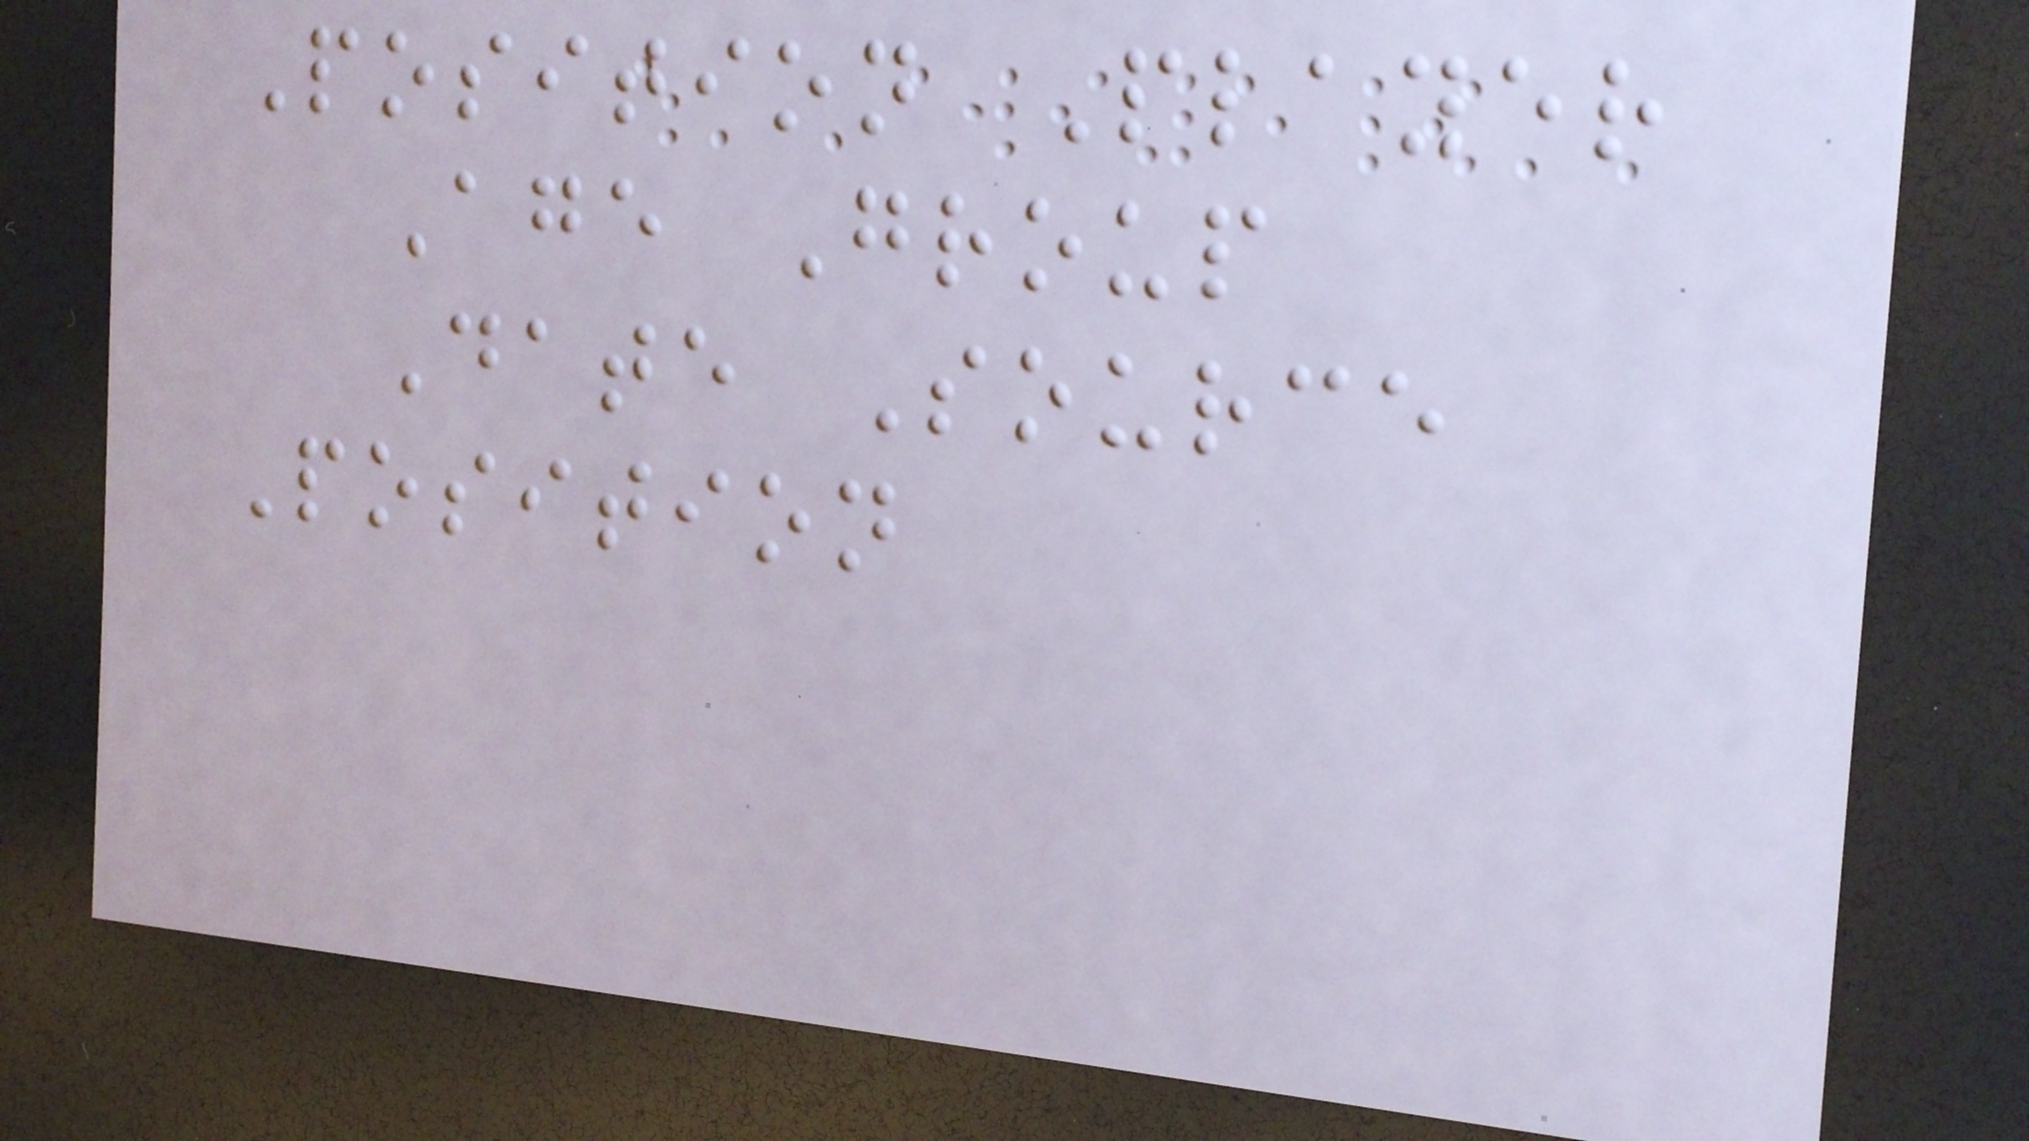Position Player
Age Group
Date Source
Position
